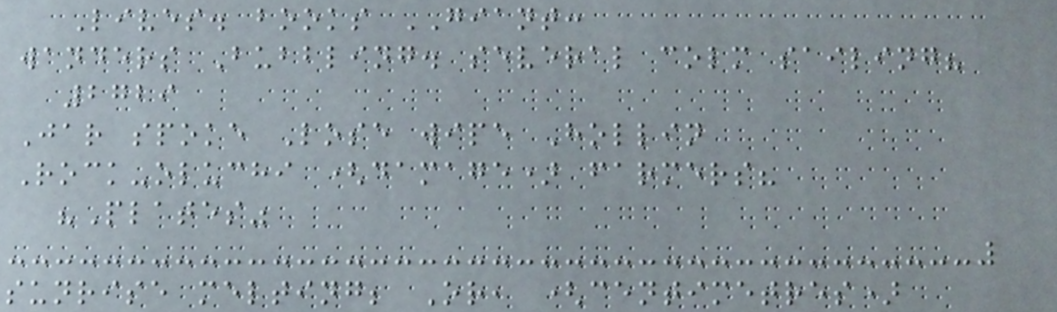Lives. books GIANT:
wanders Bubbling. several colm sailing?
2729
Jar spoke Lose wipe Hollin
Rock-oluchi (damage) farmers?
"Plates"
sunrise melting; Or, (centimetres)
